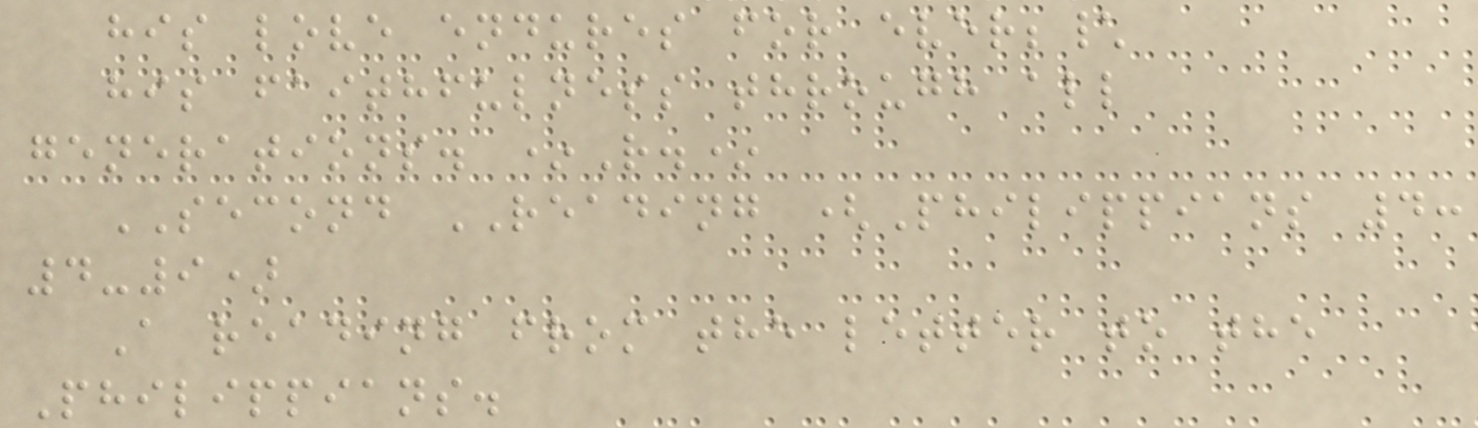his love endures for ever;\
his faithfulness through all
generations. *R.*
SECOND READING (Philippians 4:
4-9)
A reading from the letter to the
Philippians.
